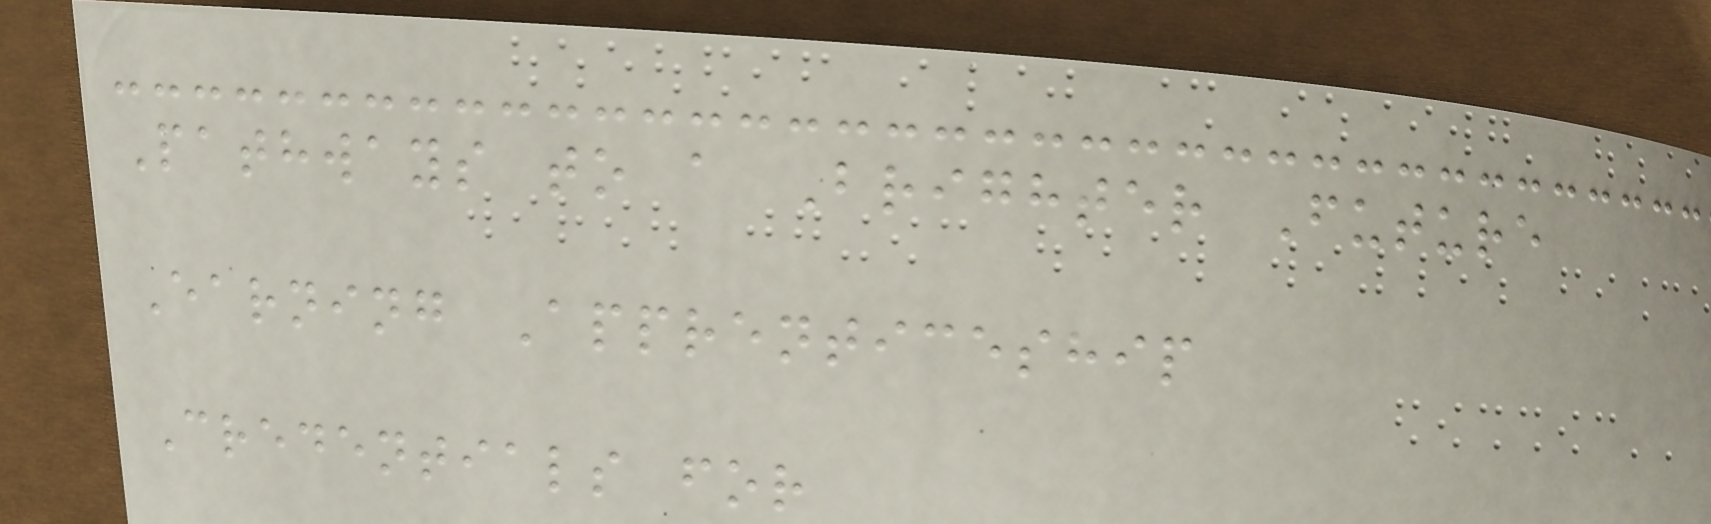Pathways to a Brighter Future
Earning Apprenticeship
Credentials for
